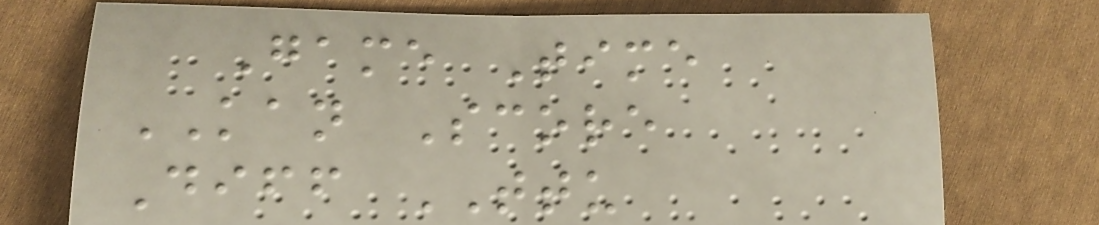Game Time
KAN Score
Diff TTU
